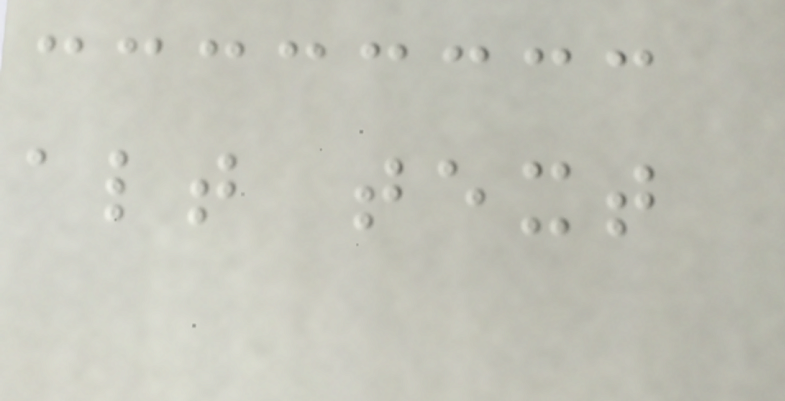alt text
